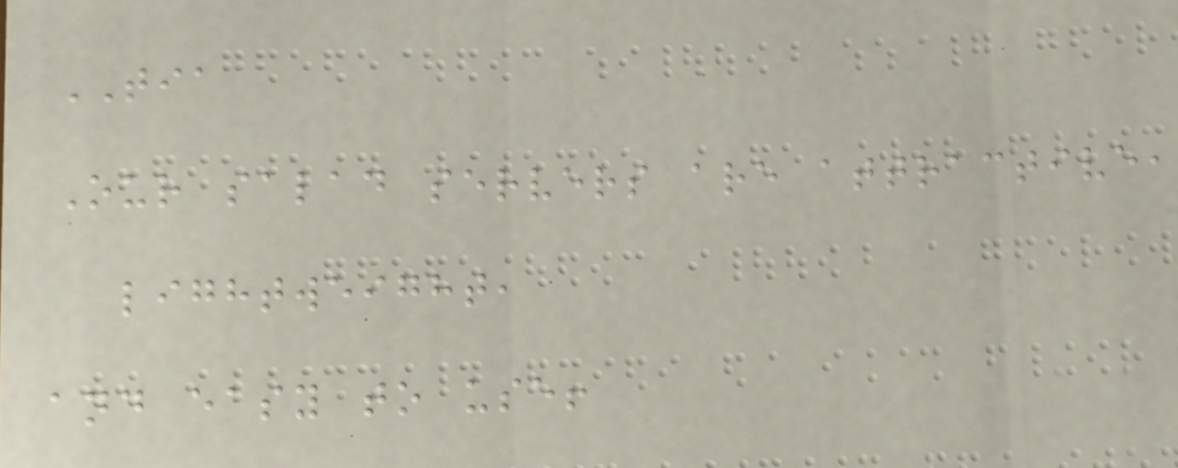TIA
Our salad servers are attractive,
lightweight,
and easy to use!
